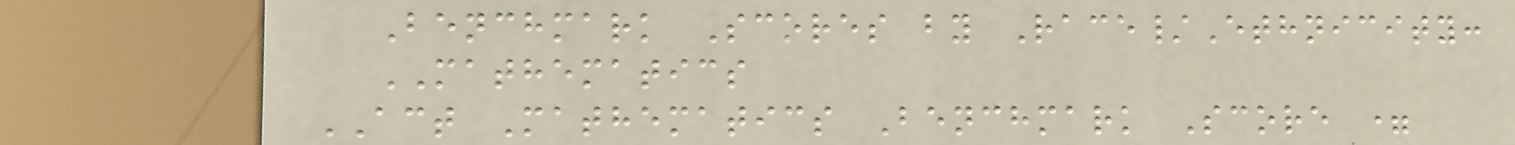Benchmark Scores by Race/Ethnicity:
MATHEMATICS
ACT Mathematics Benchmark Score =
